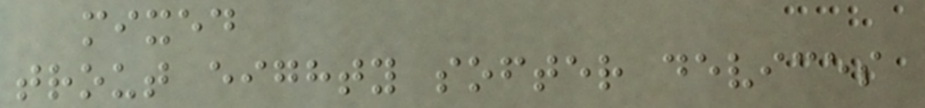mixed
trout eighty softer devices
